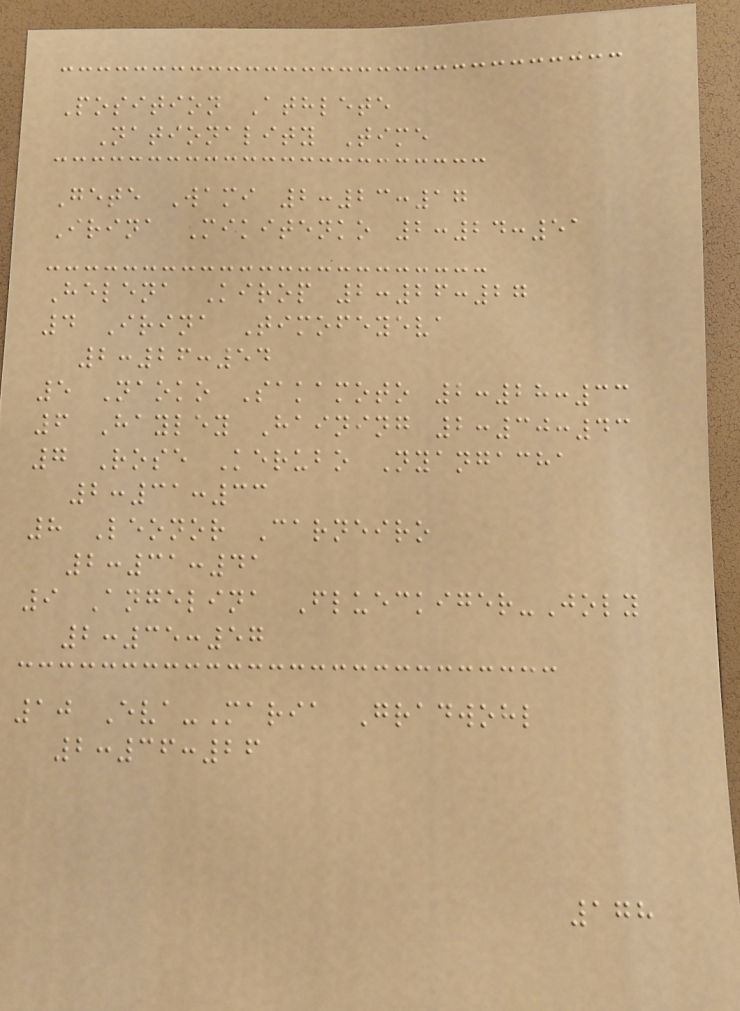Position Athlete
Nationality Time
Gete Wami 2:23:17
Irina Mikitenko 2:24:51
Helena Kirop 2:26:27
4 Irina Timofeyeva
2:26:54
5 Naoko Sakamoto 2:28:33
6 Hayley Haining 2:30:43
7 Rose Kerubo Nyangacha
2:31:33
8 Leonor Carneiro
2:31:41
9 Angelina Flueckiger-Joly
2:35:57
10 Eva-Maria Gradwohl
2:36:26
178
